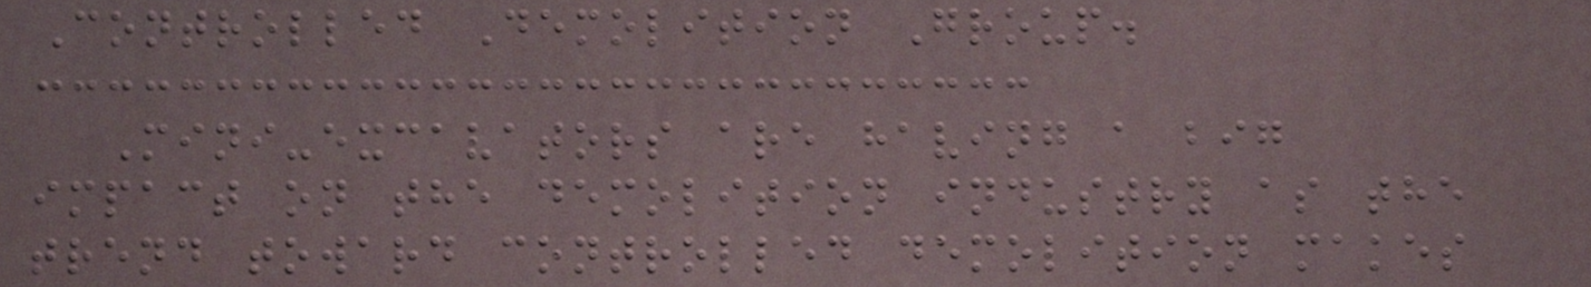Controlled Demolition Group.
Mini-excavators are having a big
impact on the demolition industry as the
trend toward controlled demolition makes
